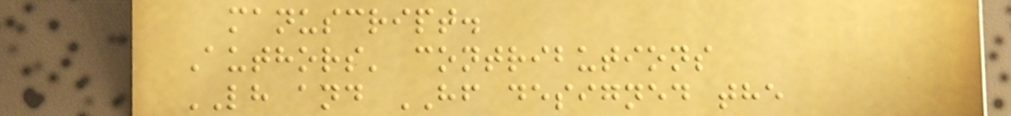manuscript.
Authors' contributions
LH and HF designed the
